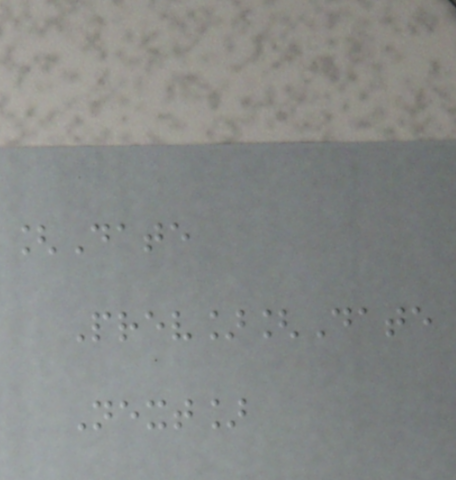[Date
Prev][Date
Next]
